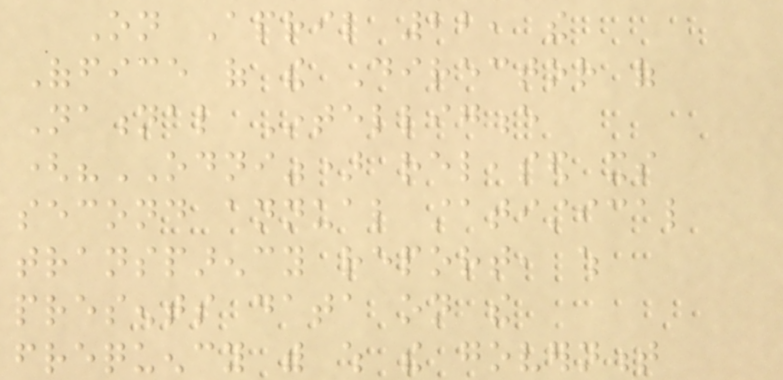On April 22, the
Office of the Director of
National Intelligence
("ODNI") released its
second annual statistical
transparency report, which
presents data on the
frequency with which the government
